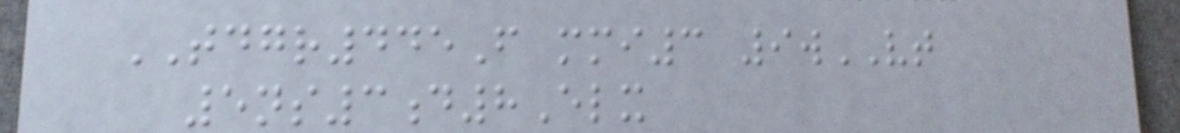TDGR445F mmi3 9wVT
5ns3d8Elx
